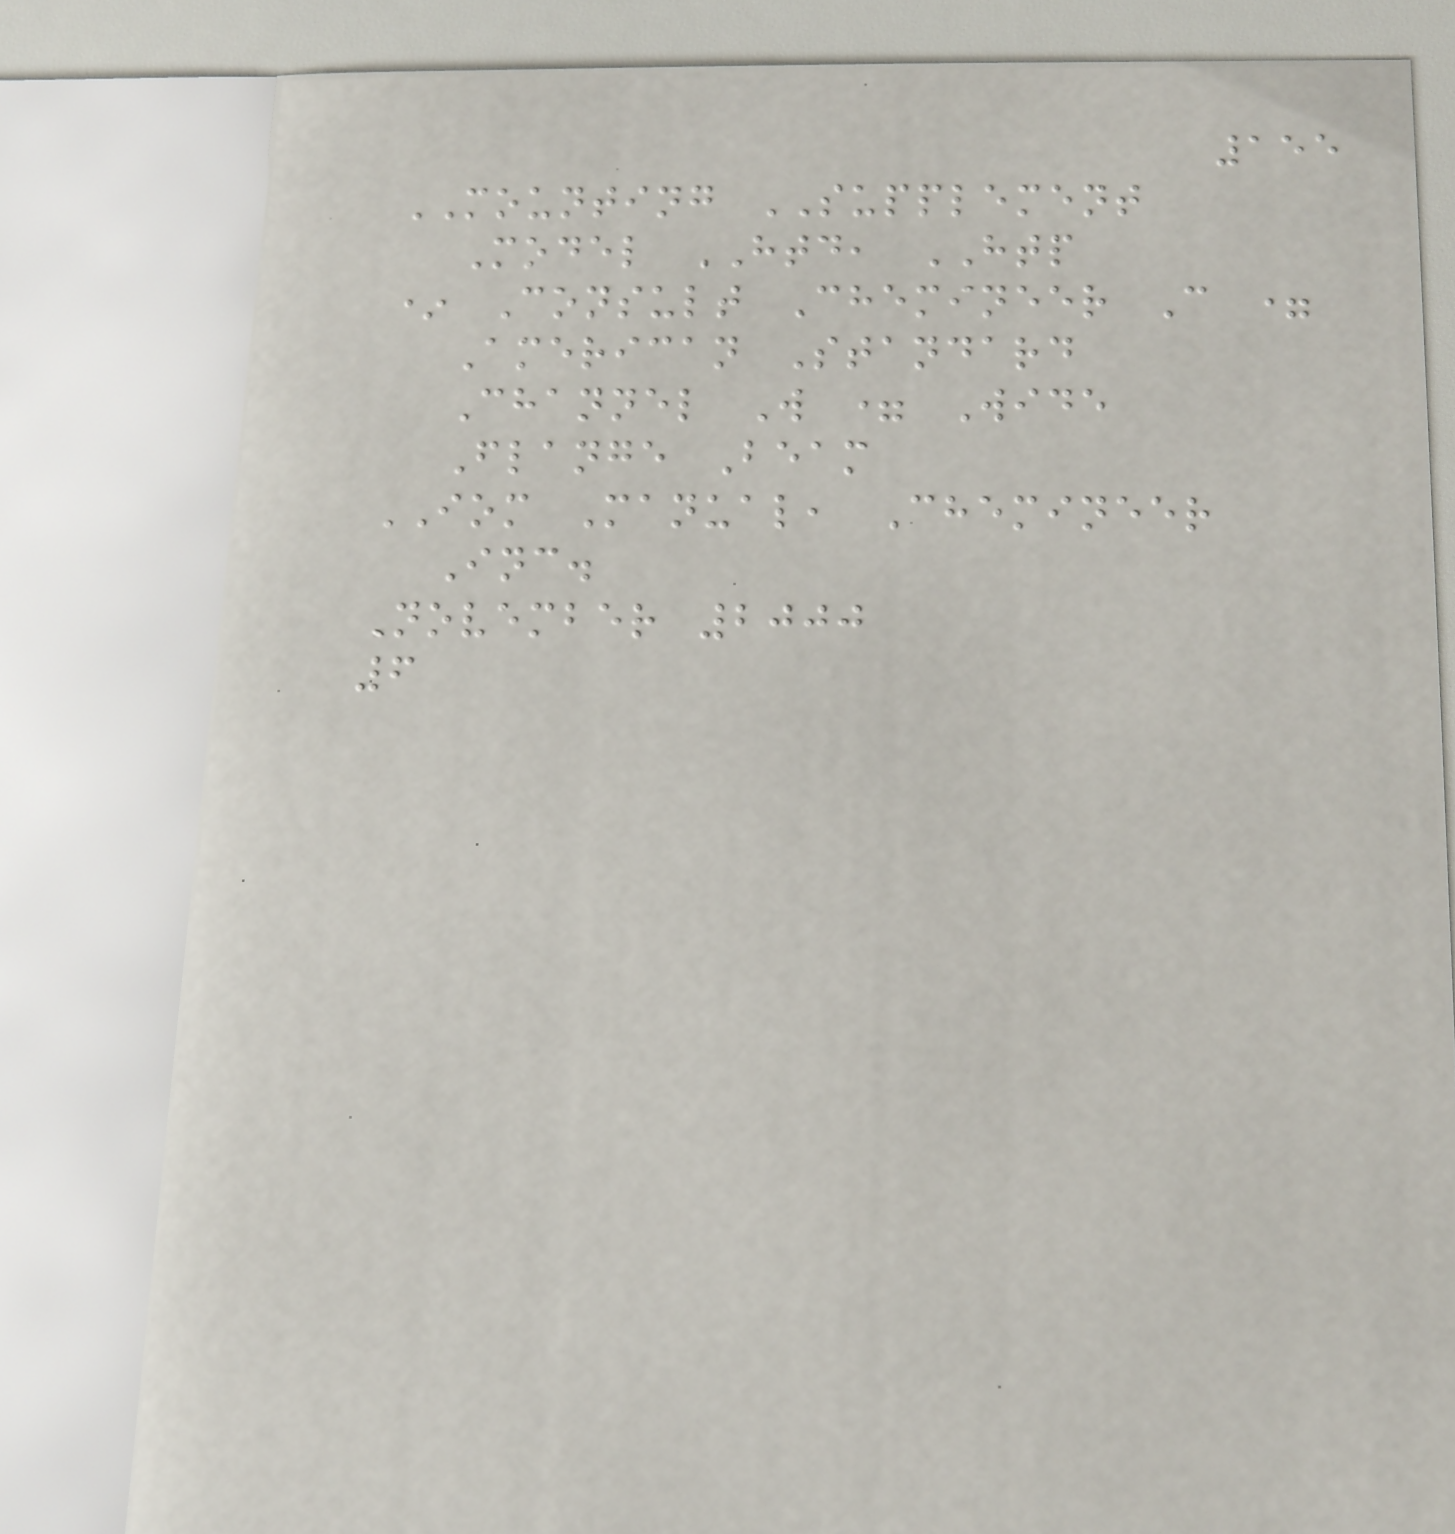155
MOUNTING SUPPLEMENT
Model HTD, HTP
* Consult Chemineer C =
American Standard
Channel W = Wide
Flange Beam
IOM Manual, Chemineer
Inc.
November 2000
6
